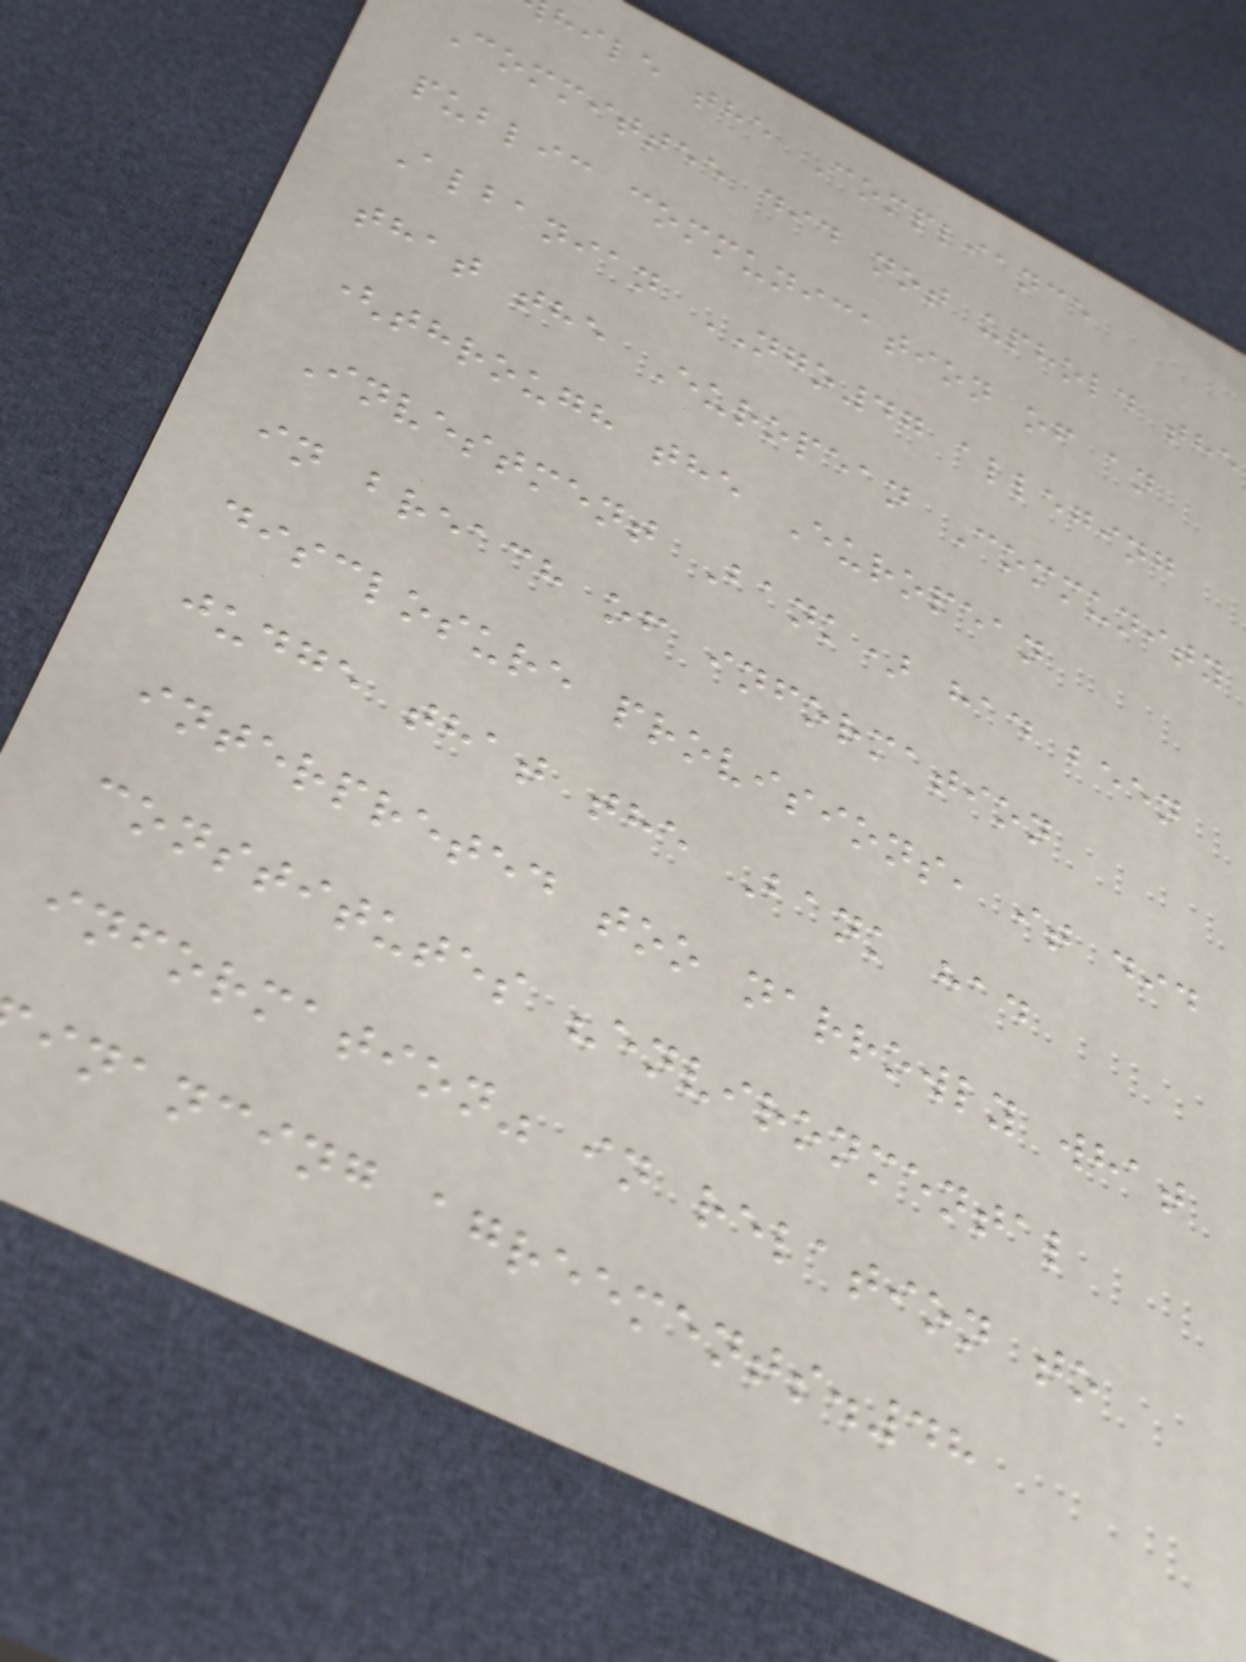hile the Compliance
Committee did not uphold the
public communication of an
Albanian NGO47 alleging
that the European Community
(through the European
Investment Bank) had been
in breach of information
disclosure provisions, it did
judge that the Bank had
interpreted too narrowly what
constitutes "environmental
information" in relation to
inancing agreements.48
